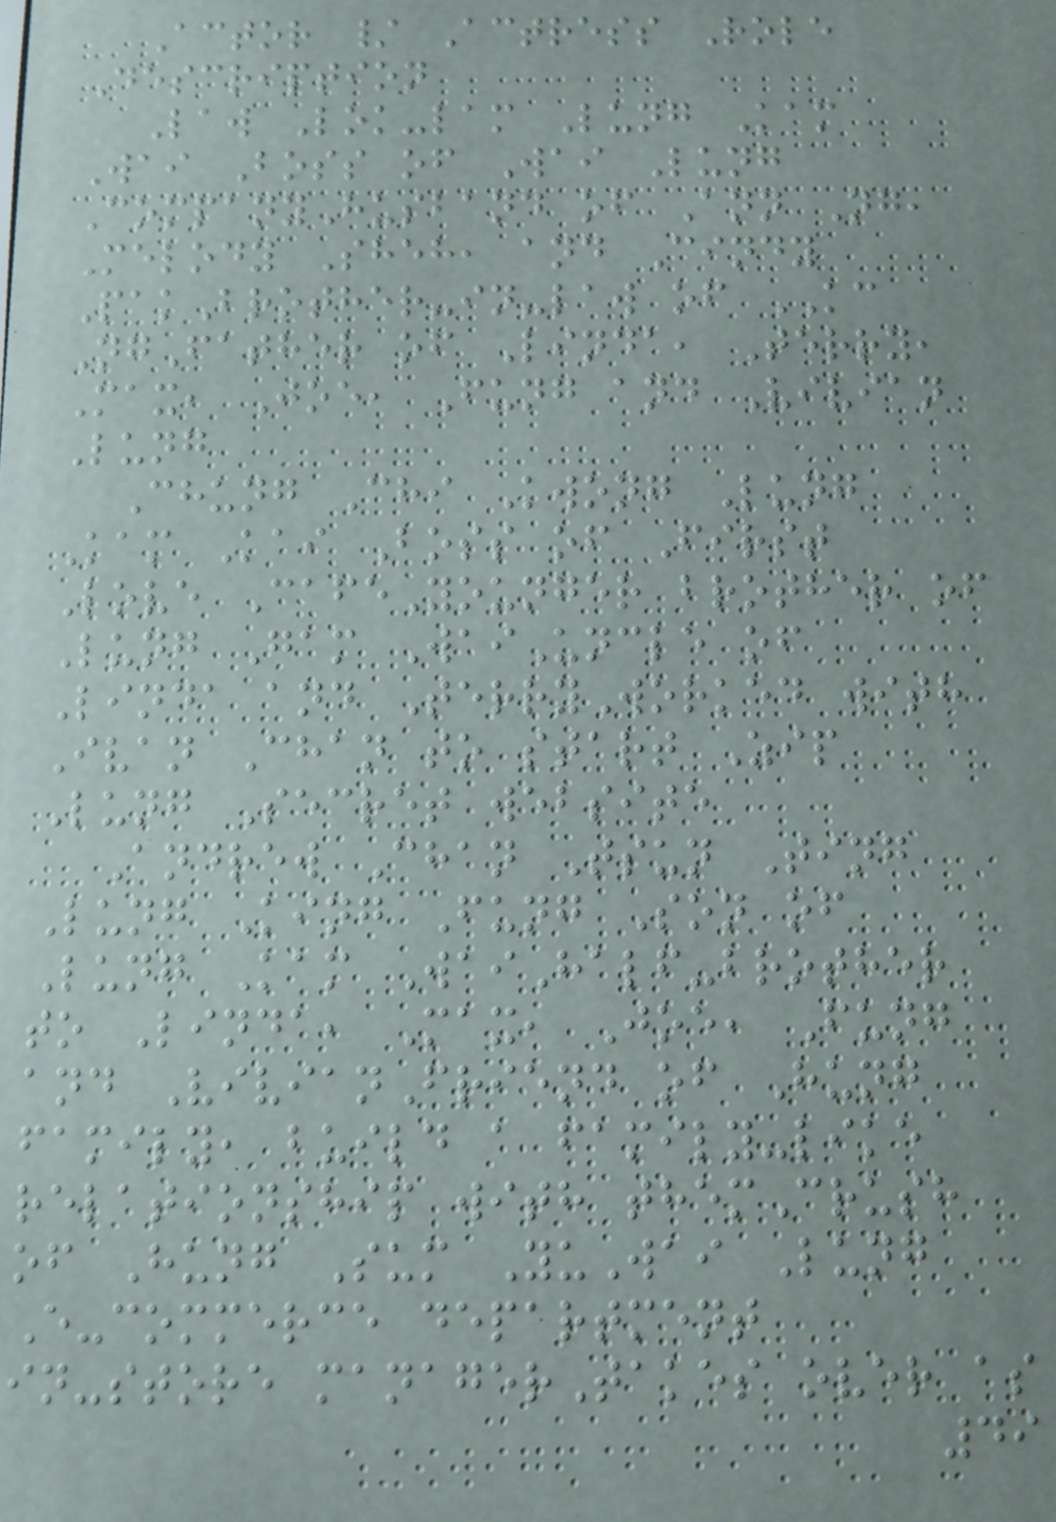Actor / Actress Role
Description
Law Lok-lam Lung Kam
Wai Boss of Wai Lung
CompanyHusband of Ann Ng,
Melody Sheh, and Cindy
PakBrother-in-law of KC
NgFather of Linda, Terry,
Max, Joe, Fung and Vivian
Lung
Chung Chi Kwong Lung
Kam Kai Boss of First
Love CafeYounger brother of
Lung Gam WaiUncle of
Linda and TerryWorked with
Ivan Chan to start Zip
Lung Secret website
Andrew Chan Tsun Ting
Lung King Fung Son of
Lung Kam WaiHalf-brother
to Linda, Max, Joe, Fung
and VivianFriend of Hung
family, build a family-like
relationship with themCrush
of Hung Sum YuWai Lung
E-commerce department
in-store managerTakes over as
49
